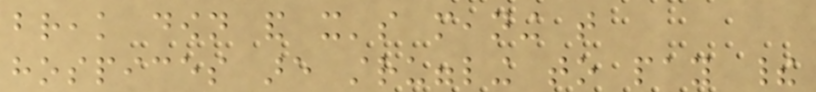break down and it's meaning that
hospices are struggling to pay their
